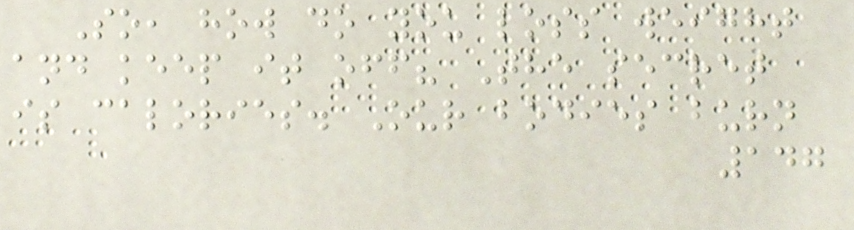So, how do you loss weight
and keep it off? The secret
is calories. Our bodies burn
147
